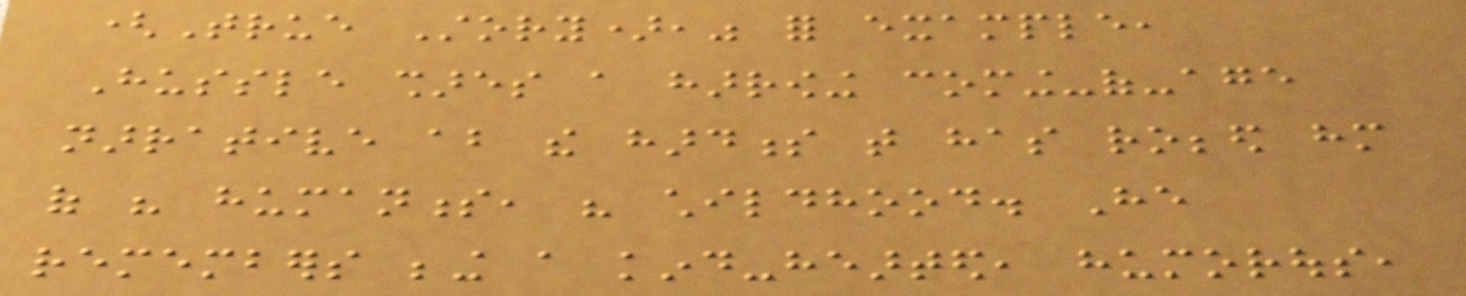(True Story)," for example,
Hussle shares a harrowing coming-of-age
narrative about the hardness that has robbed him
of his humanness, his childhood. He
remembers being a kind-hearted, humorous,
